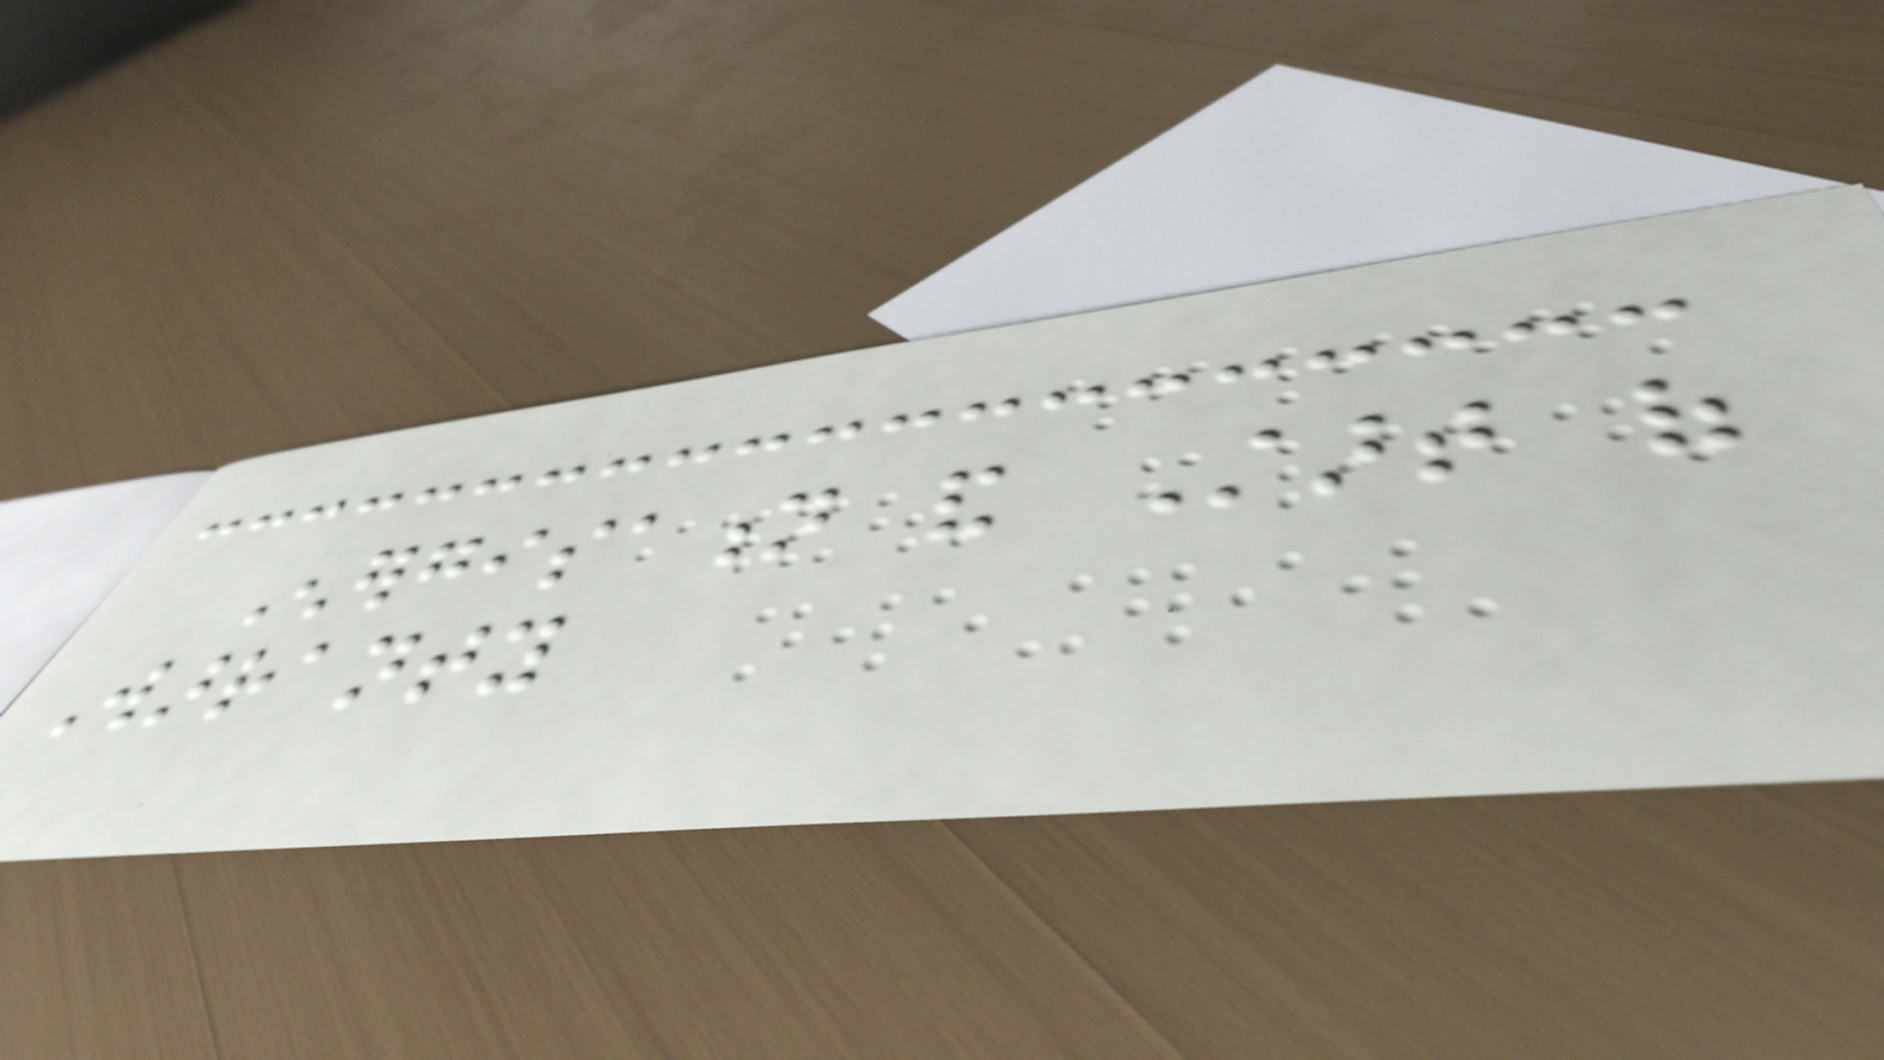Energisation and Start of
Warranty
